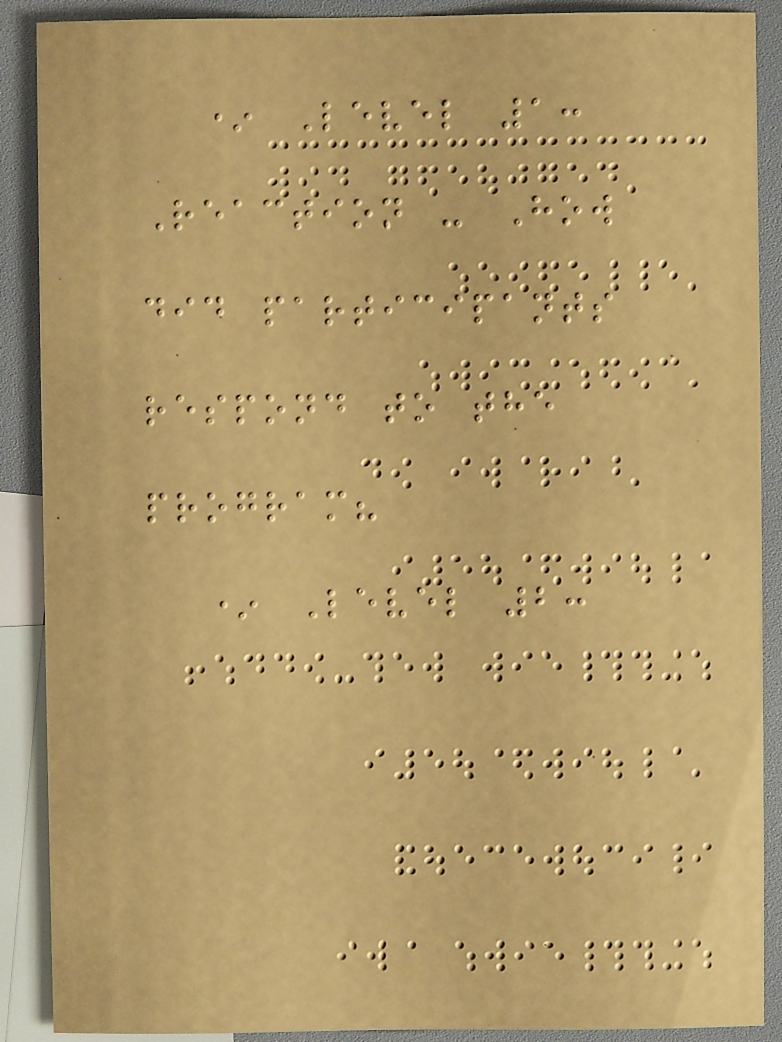* Level 1:
Reaction - How
did participants
respond to the
program?
* Level 2:
